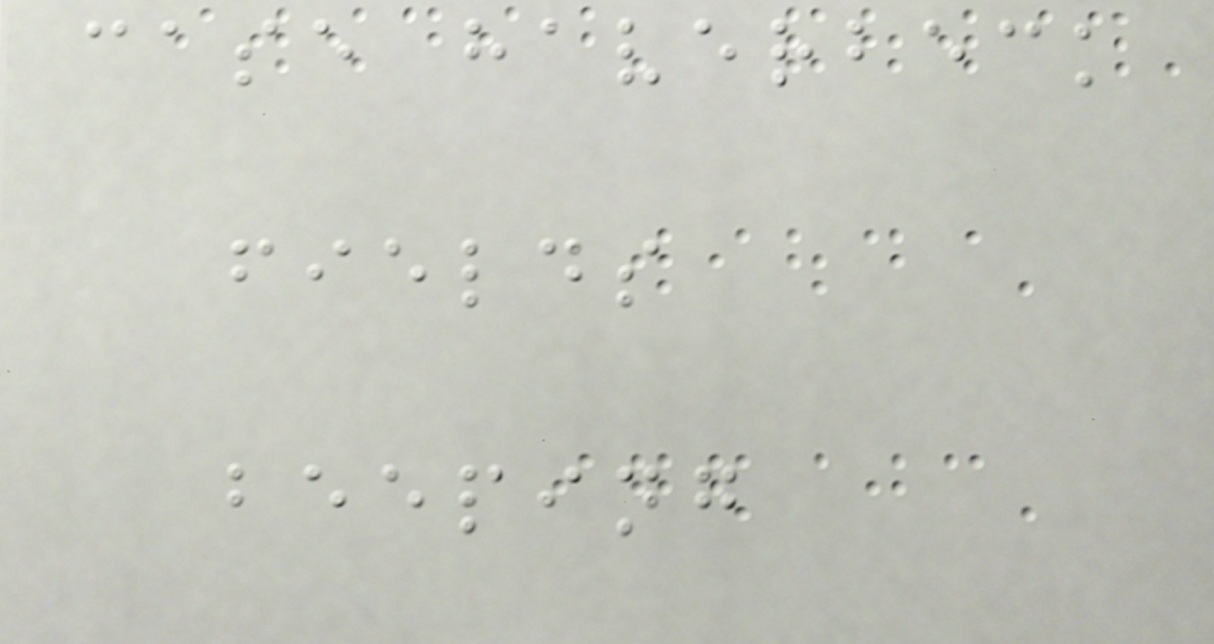case haverbeck
fields
beeping
